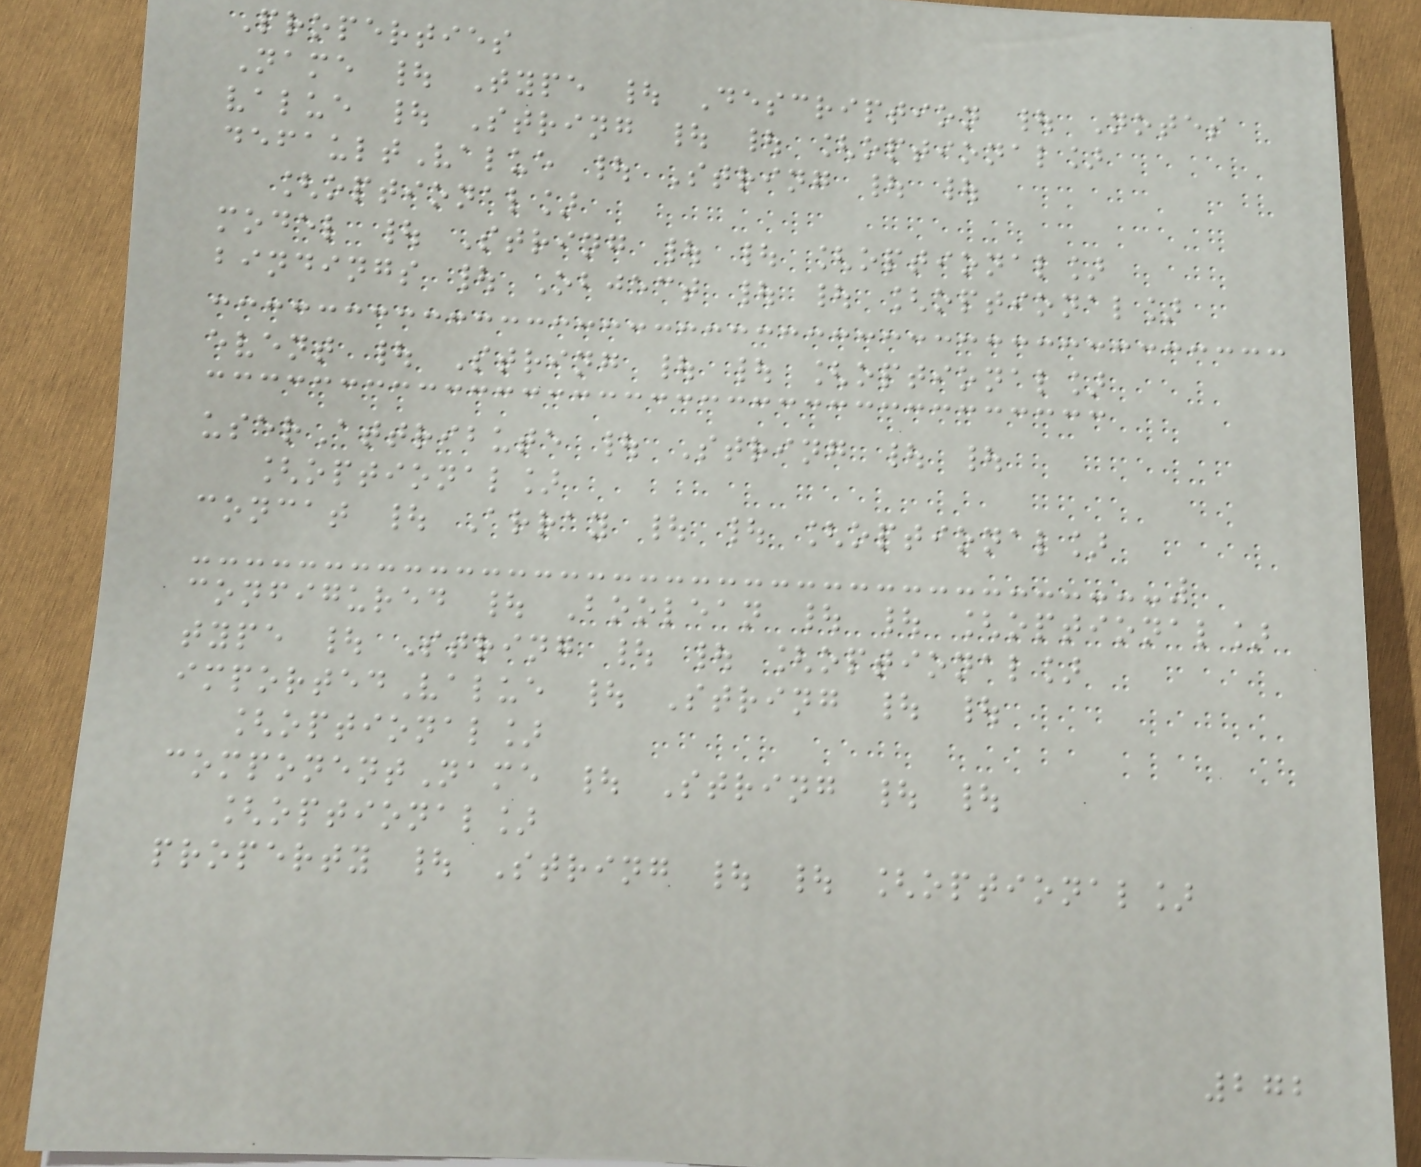Properties
Name | Type | Description | Notes
value | String | | [optional]
defaultValue | String | |
[optional]
model | String | | [optional]
bindings | Object | | [optional]
event | String | | [optional]
userAttribute | String | |
[optional]
concat | Array | | [optional]
configured | Boolean | | [optional]
type | String | | [optional]
importedValue | String | |
[optional]
componentName | String | |
[optional]
property | String | | [optional]
272
